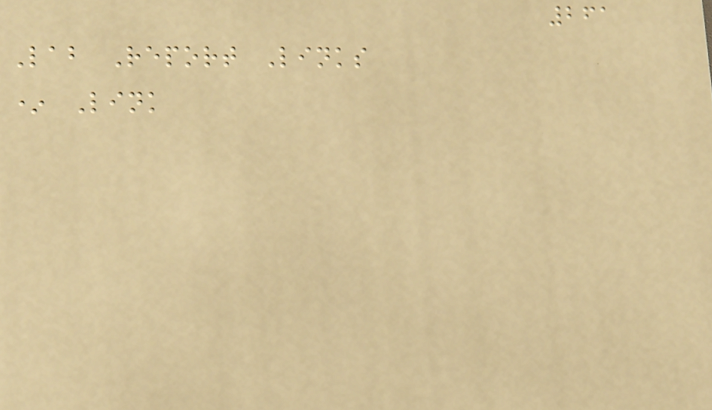261
Lab Report Links
* Link
